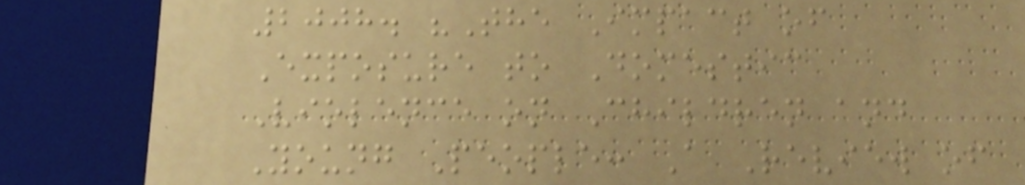2008. "The Impact of
Exposure to Domestic
Violence on Children and
Young People: A Review of
